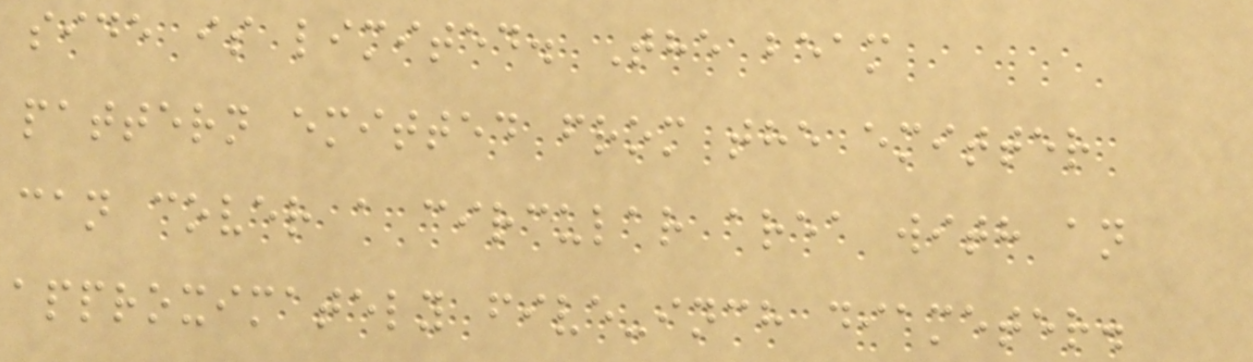side is limited. The beam
pattern emitted from the emitter
can cover a circular area with an
approximately five-inch diameter.
